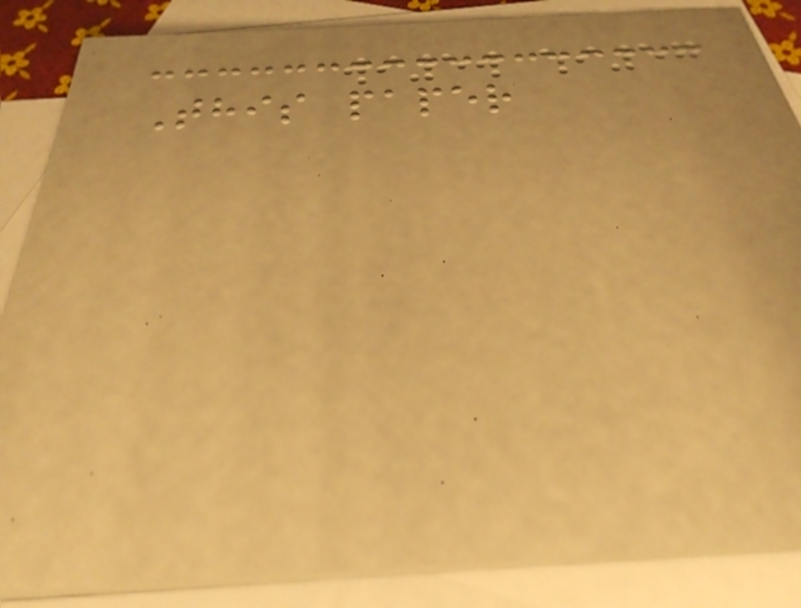This paper
